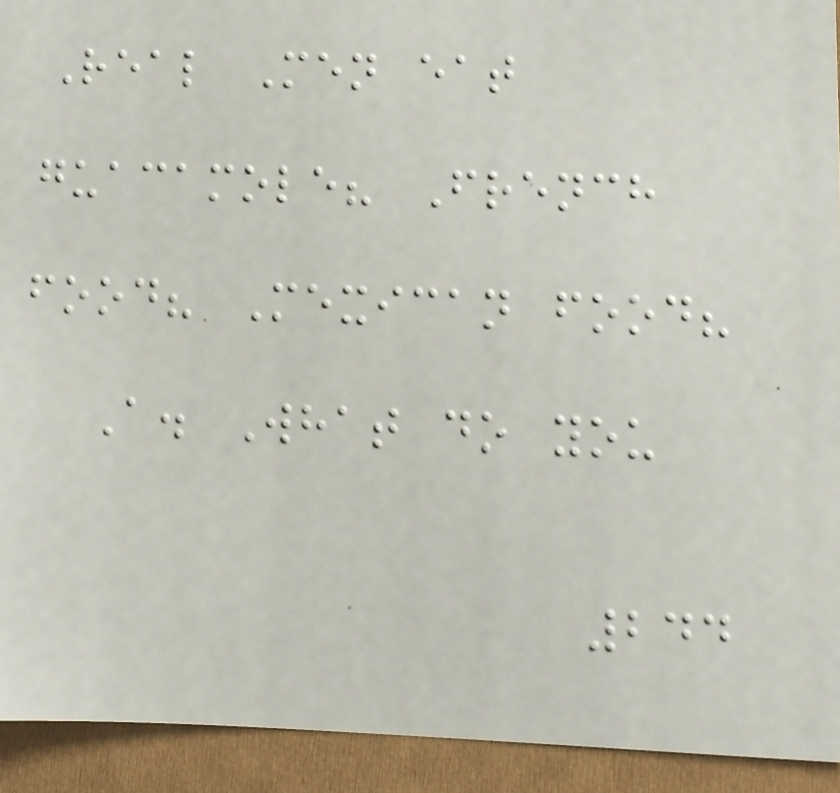Real Men eat
guacamole? French
food? Mexican food?
A. What do you
244
